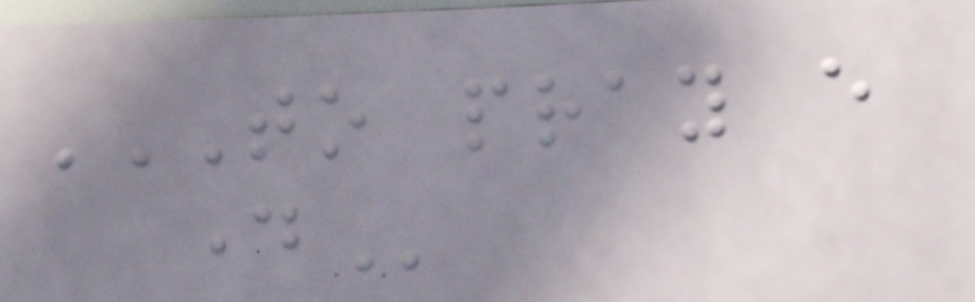TO PRAY EVERY
DAY
